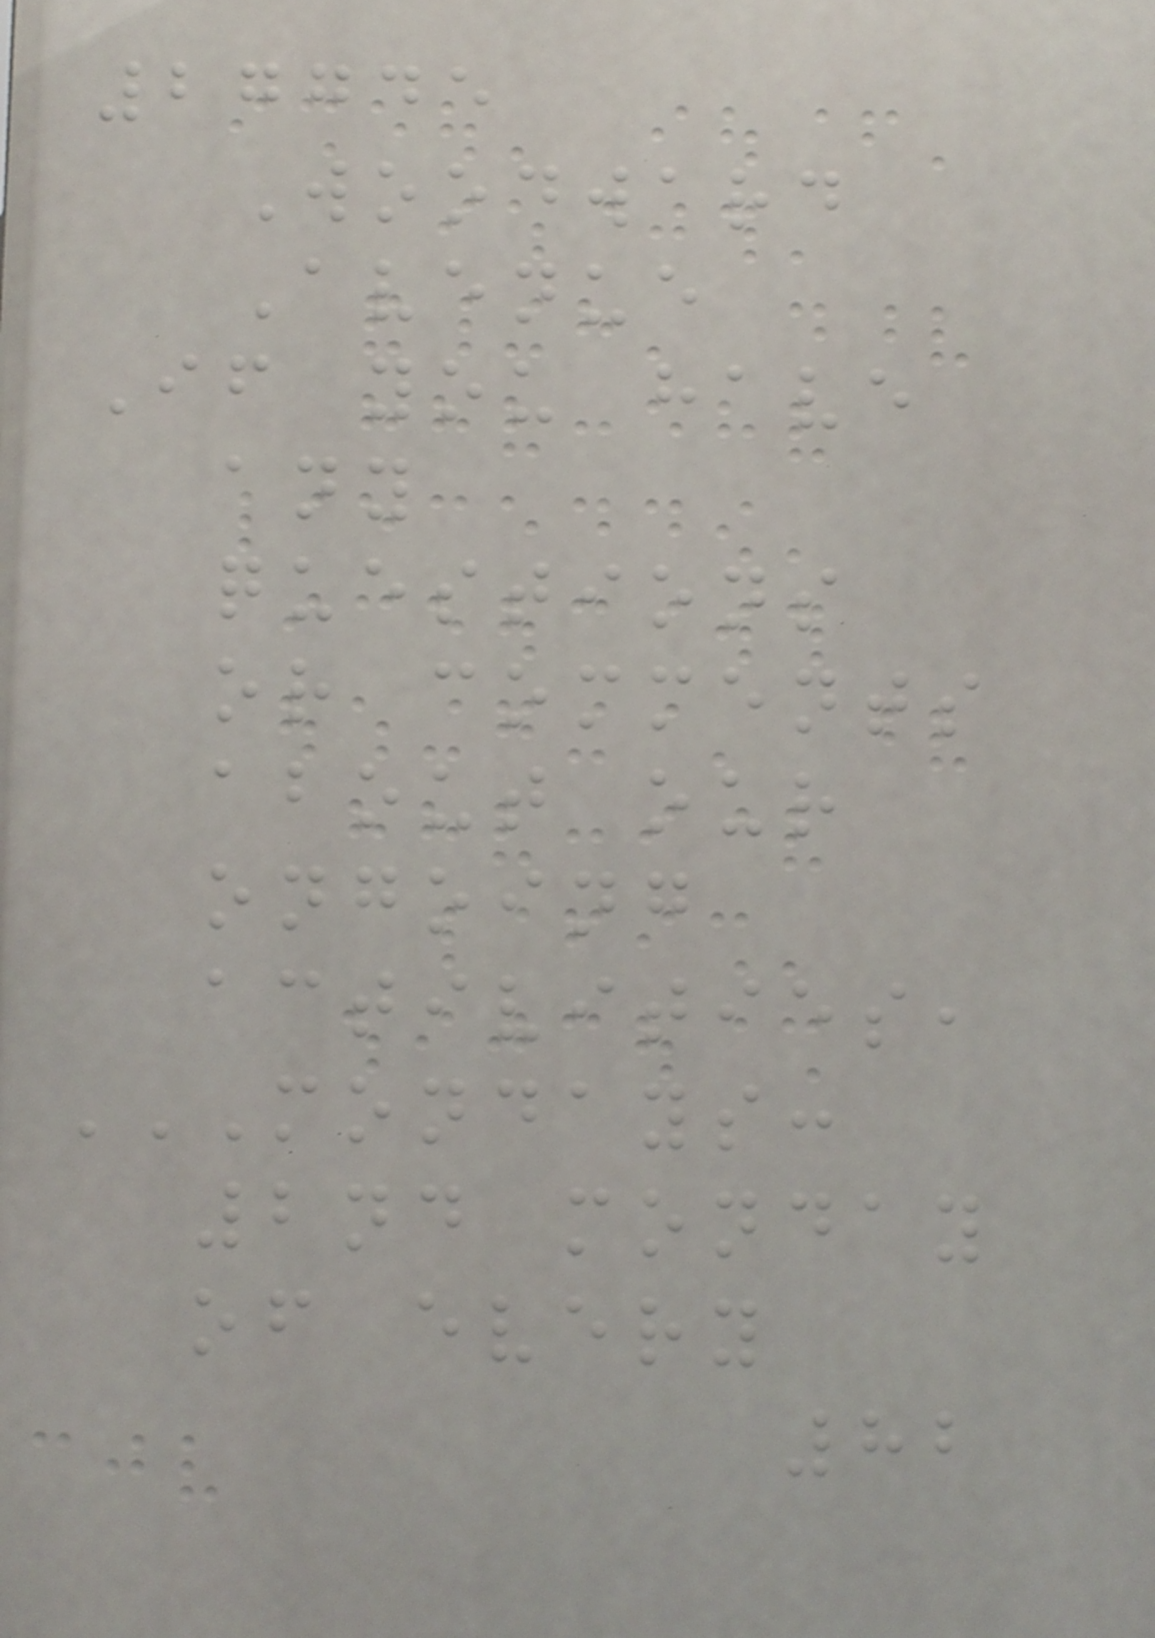27745
Woodward
Avenue
If you have
any
questions
or comments
about our
ongoing
activities,
MONDAYS:
2ND MONDAY
OF EVERY
82
